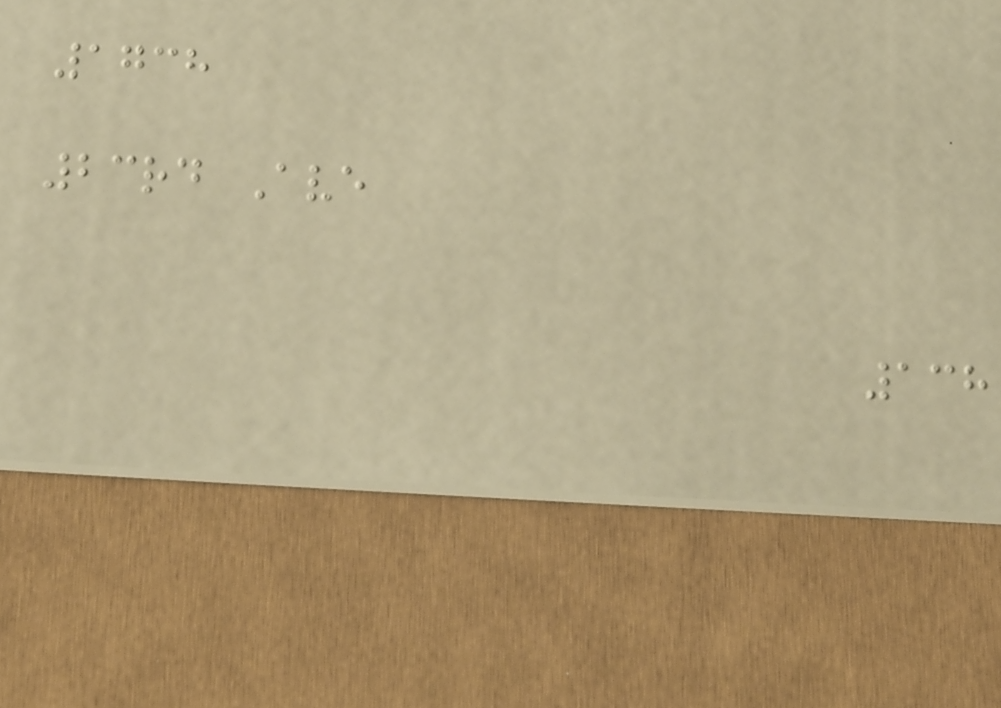1738
23rd Ave
138
